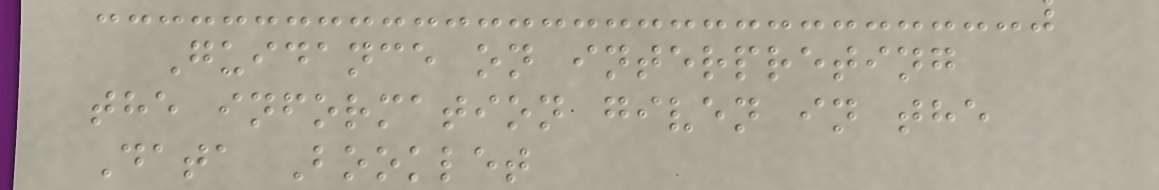Guidance on interpreting
the information given in the
Data Booklet
